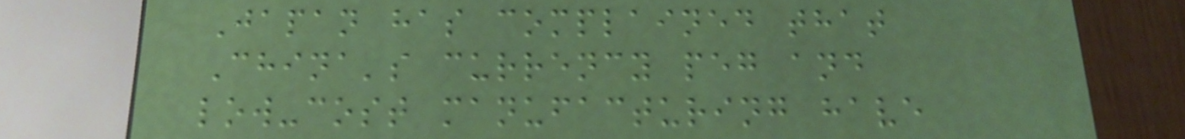Japan has complained that
China's currency peg and
low-cost manufacturing have
